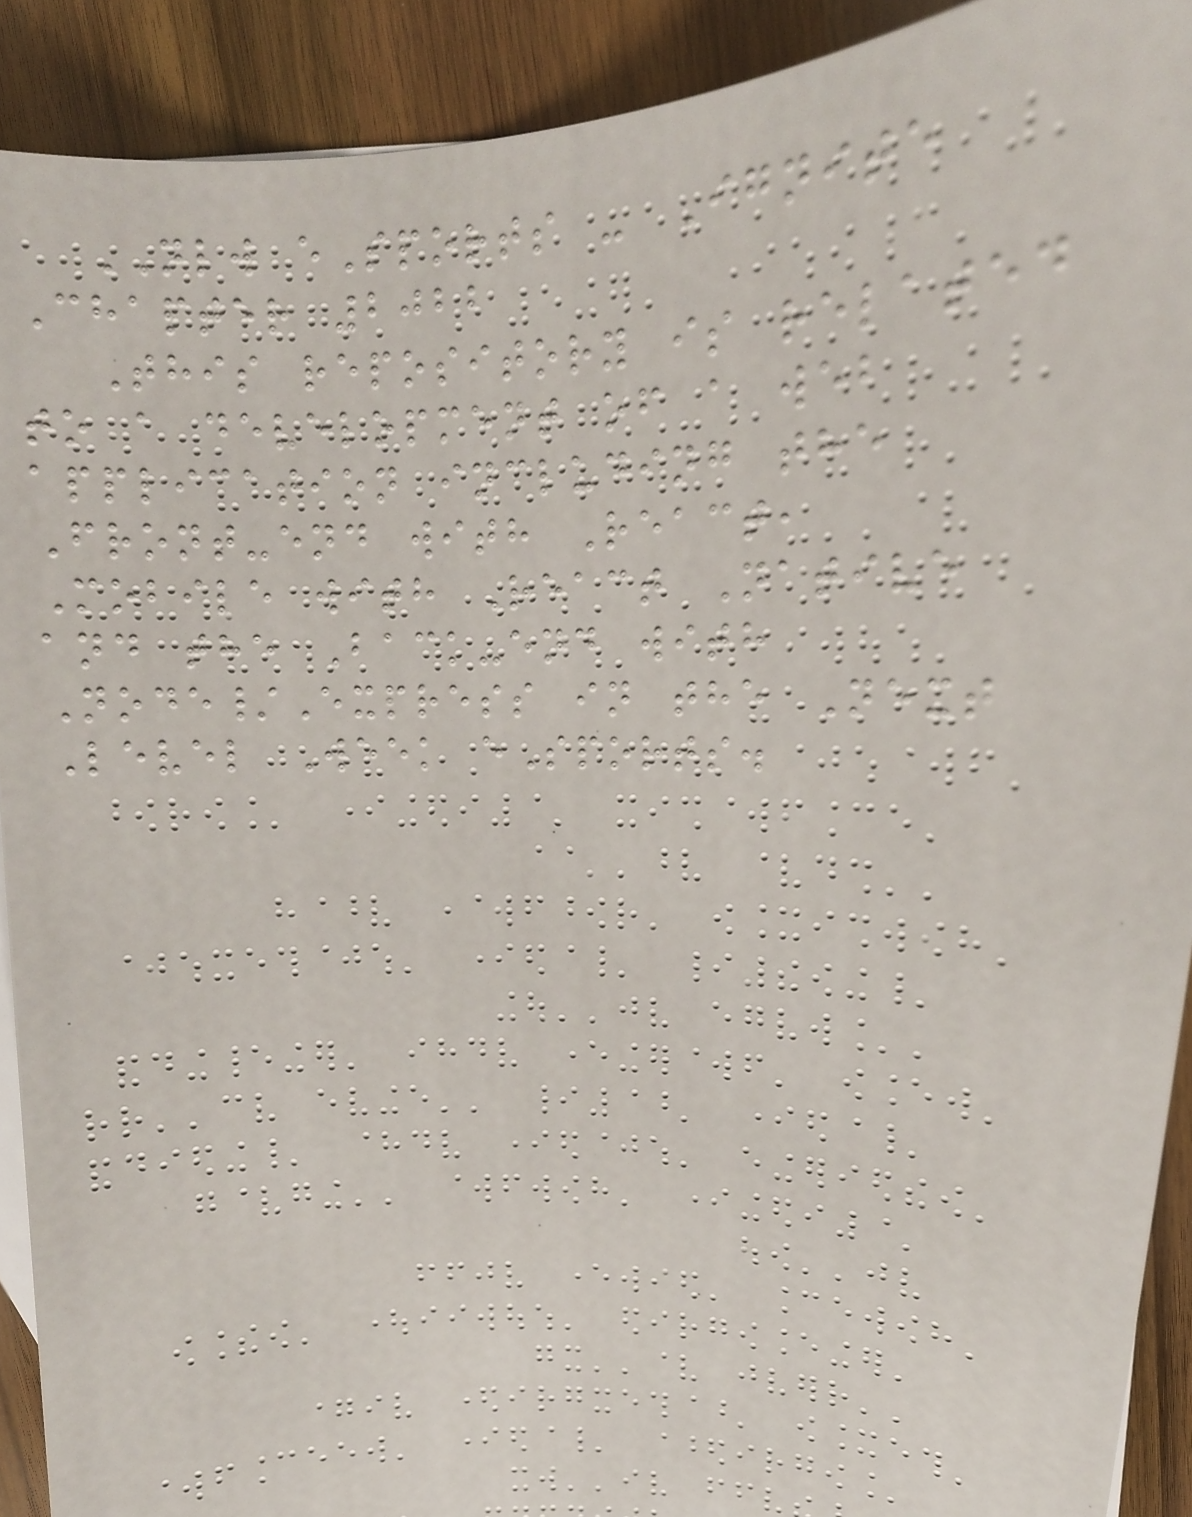NLW eSports - Ignite
Chapter 2022
This repository is related
to a development of a web
application including the
Front-end with React,
Mobile with React Native
and the Back-end with
Node/Express in the Next
Level Week eSports.
